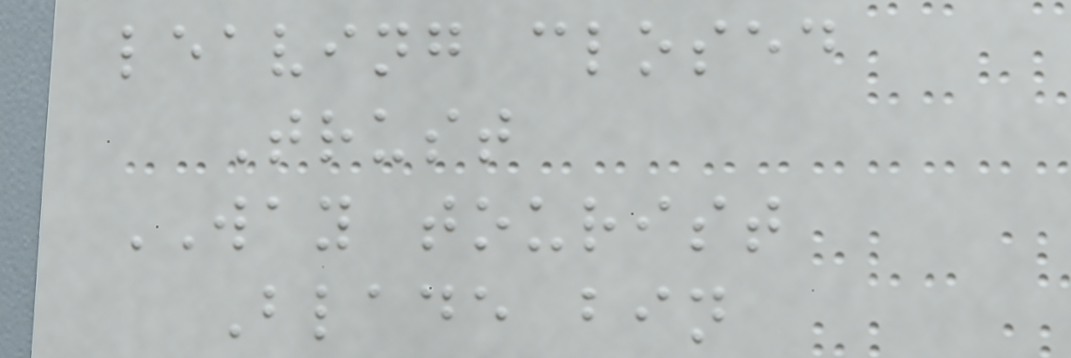leaving closed
Trust
WAY tourist
Blade bin
